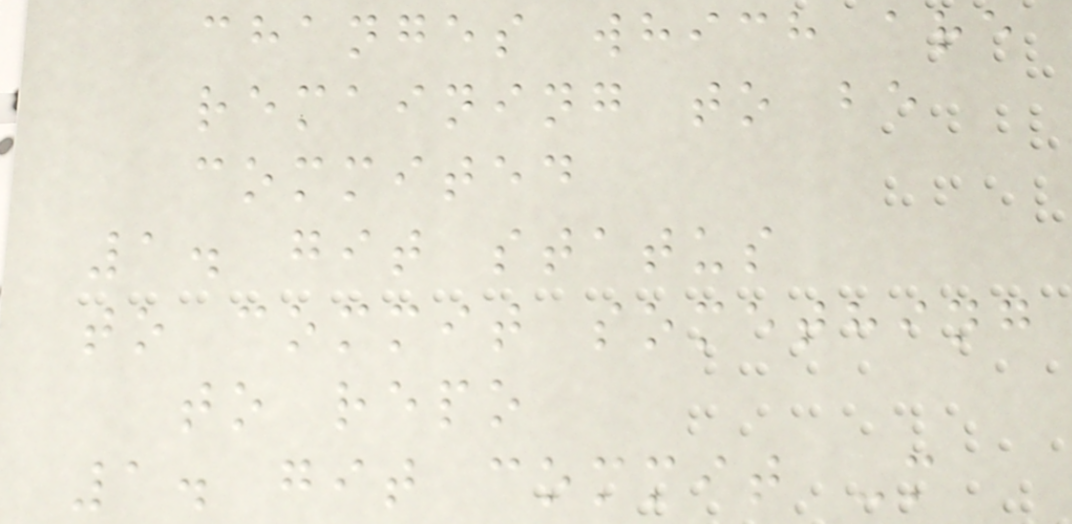changes which are
remaining to be
commited
1. git status
to commit something
to repo
1. git commit -m
